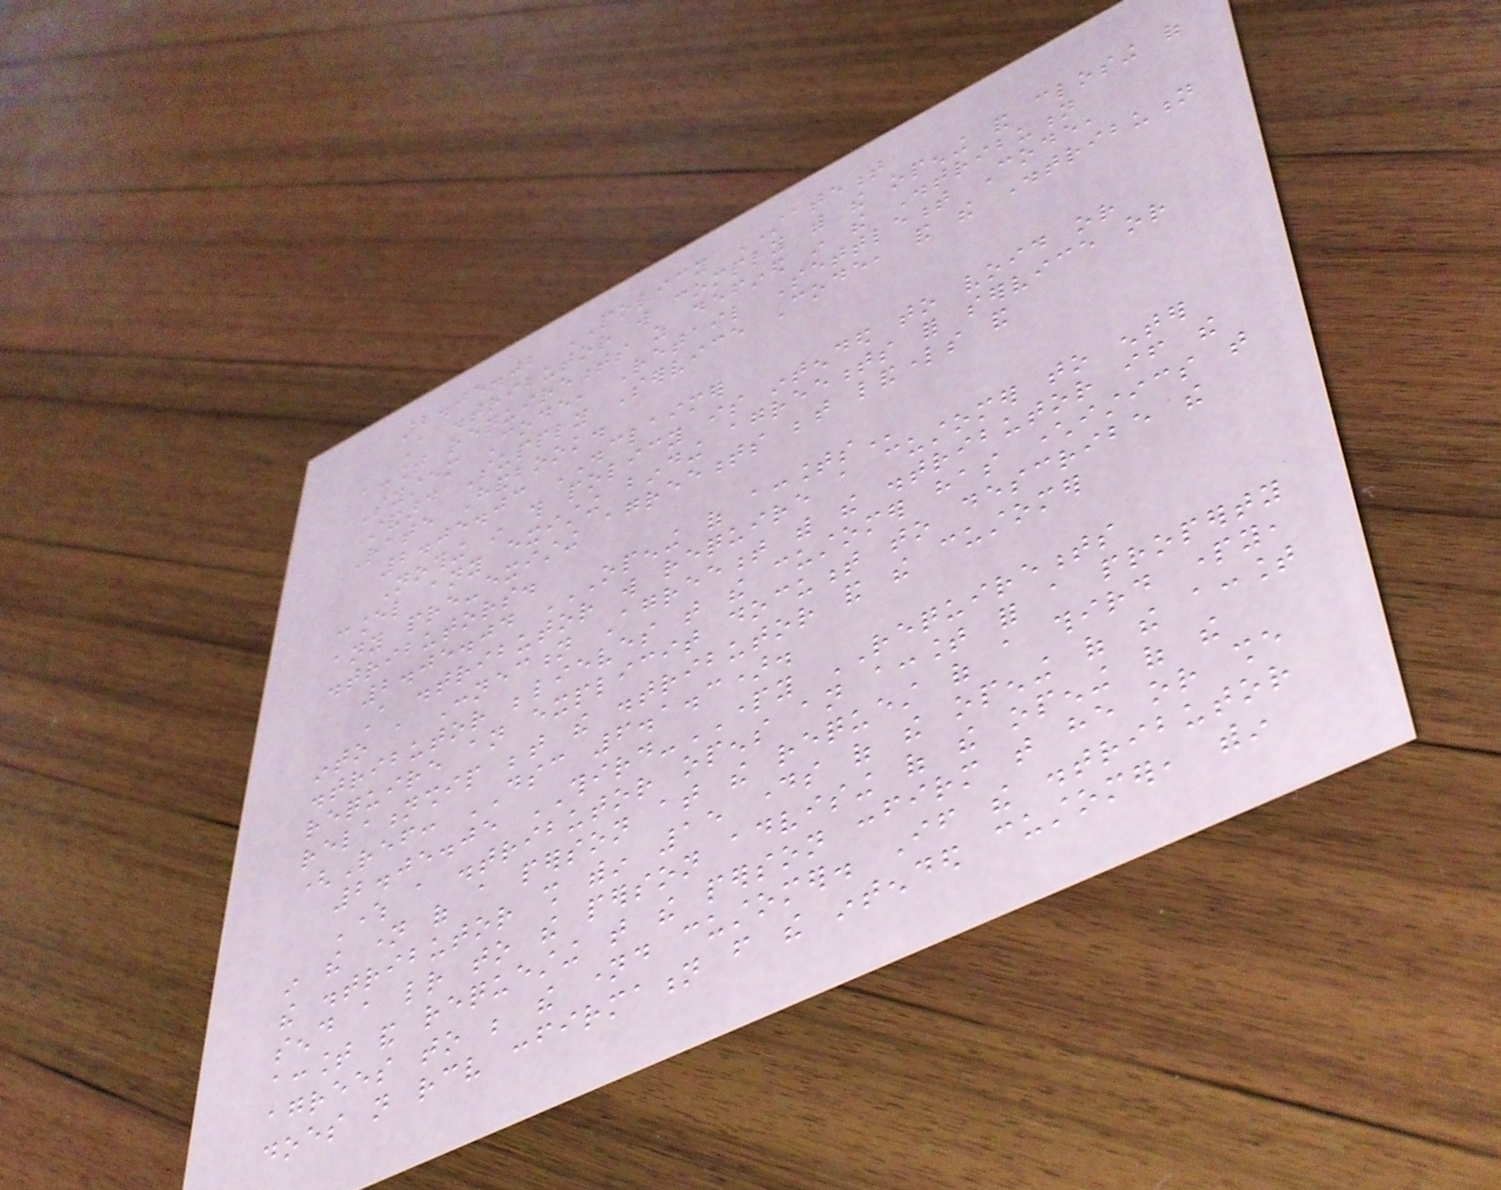2.05.02 POLICY STATEMENT
A distributor will comply with the opening and closing of
account requirements as defined in the Distribution
System Code, Retail Settlement Code,
Standard Supply Service Code, and the Distribution
Rate Handbook.
2.05.03 DISCLAIMER
Nothing in this policy is intended to void or
cancel any existing binding agreements for service or
any pre-existing agreements between landlords and
distributors.
2.05.04 OPENING OF ACCOUNTS
A distributor will require a customer to enter
into a Connection Agreement with the distributor if the
distributor believes that the customer has characteristics that
require an explicit document to describe the
relationship between the distributor and the customer
(Ref: DSC 6.1.3).
2.05.05 THIRD-PARTY REQUIREMENTS
Where a distributor opens an account for a property
in the name of a person at the request of a third party,
the distributor shall within 15 days of the opening of the account
send a letter to the person advising of the opening of the
account and requesting that the person confirm that he or she
agrees to be the named customer. If the distributor
does not receive confirmation from the intended customer, within
